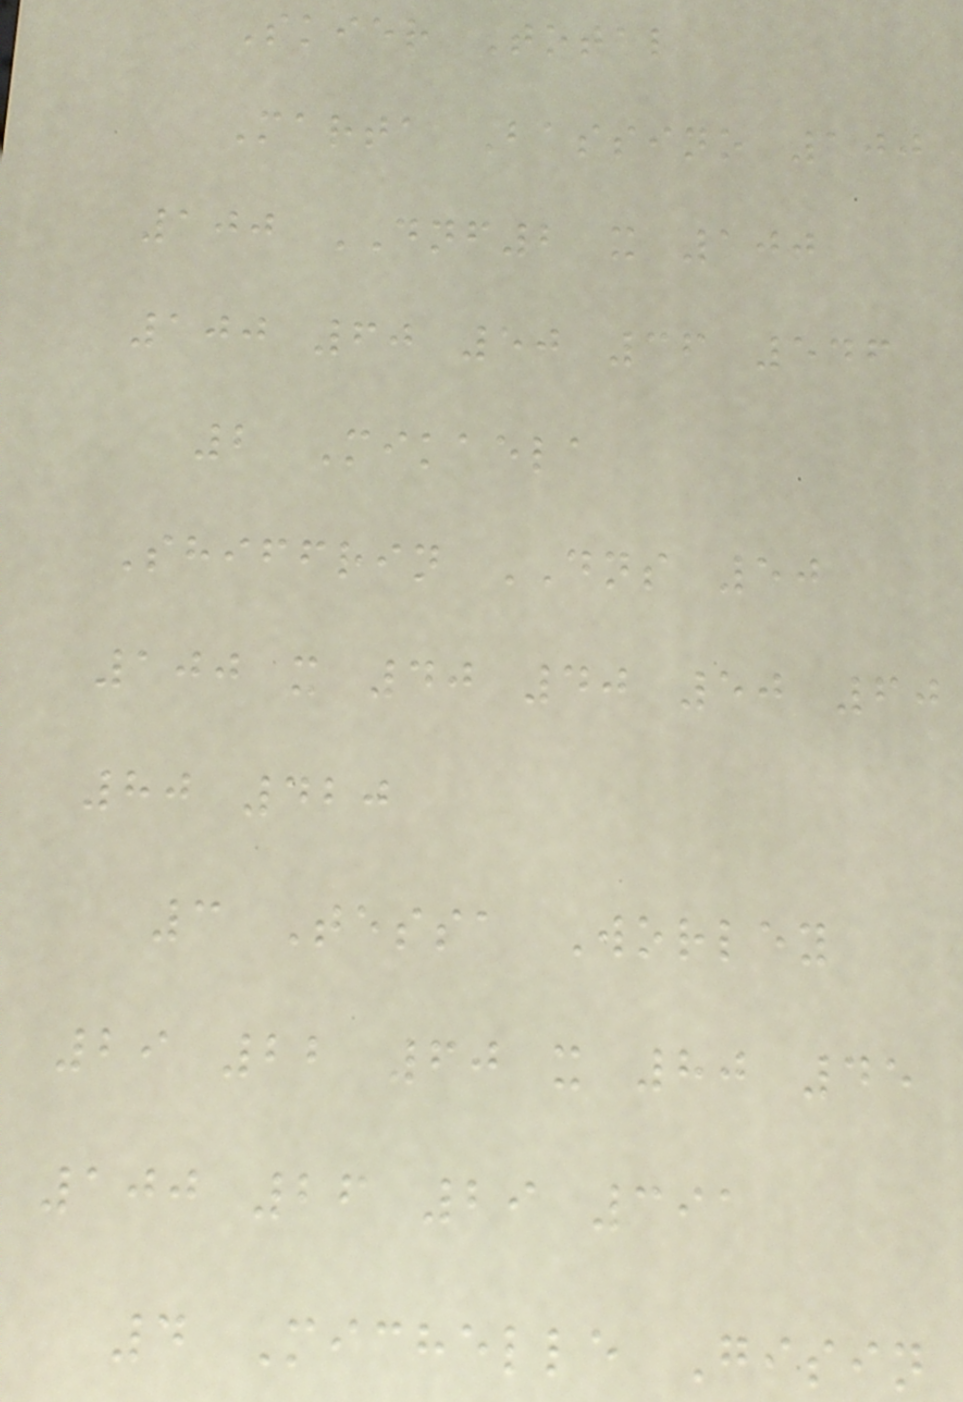Skier Total
Marta Bassino 100
100 DNF2 x 100
100 60 50 36 546
2 Mikaela
Shiffrin DNS 50
100 x 40 40 50 60
80 420
3 Tessa Worley
29 22 60 x 80 45
100 26 29 391
4 Michelle Gisin
